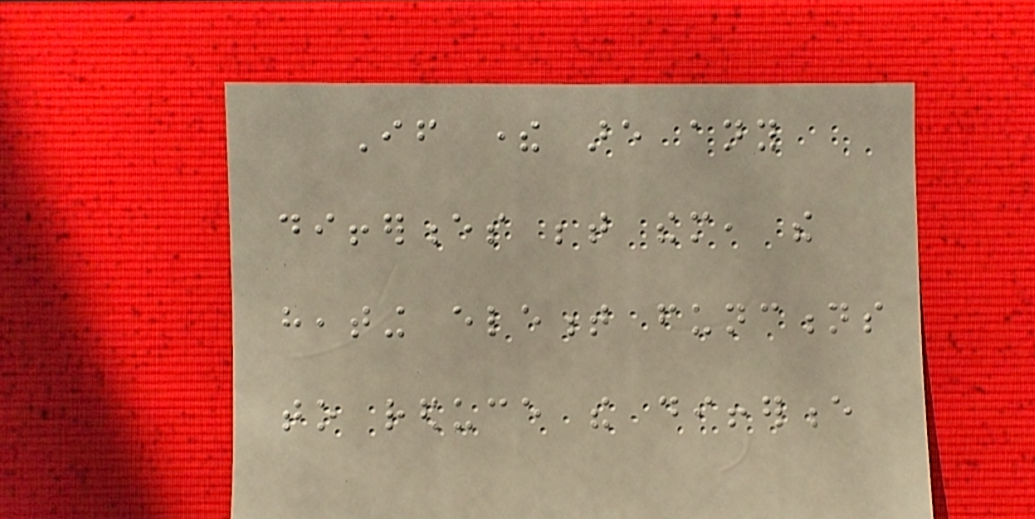If there are any
differences between them, the
heating element functions
to reduce the difference
